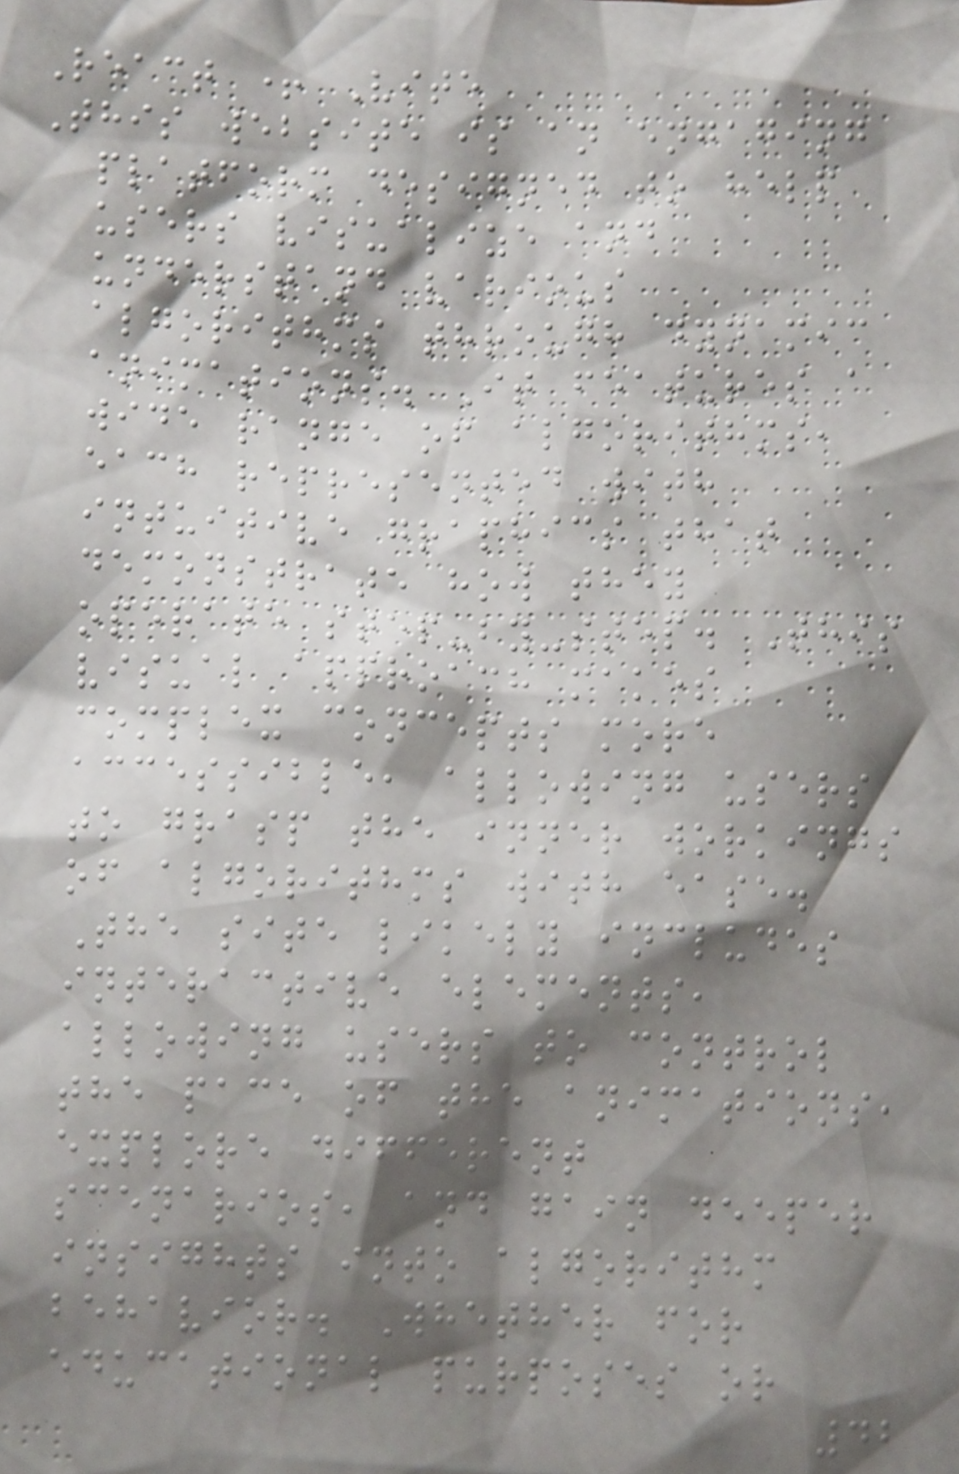React + Vite
This website is an engaging
platform designed to help
users visualize and
understand various
algorithms through dynamic
animations. It features a
wide range of algorithms,
each represented with
intuitive graphics that
demonstrate how they
operate step-by-step. This
visual approach makes
complex concepts more
accessible, allowing users
to grasp the inner workings
of algorithms with ease.
The site likely includes
interactive elements,
allowing users to control
the pace of the animations,
explore different
scenarios, and gain deeper
insights into algorithm
behavior. Whether for
educational purposes or
42
